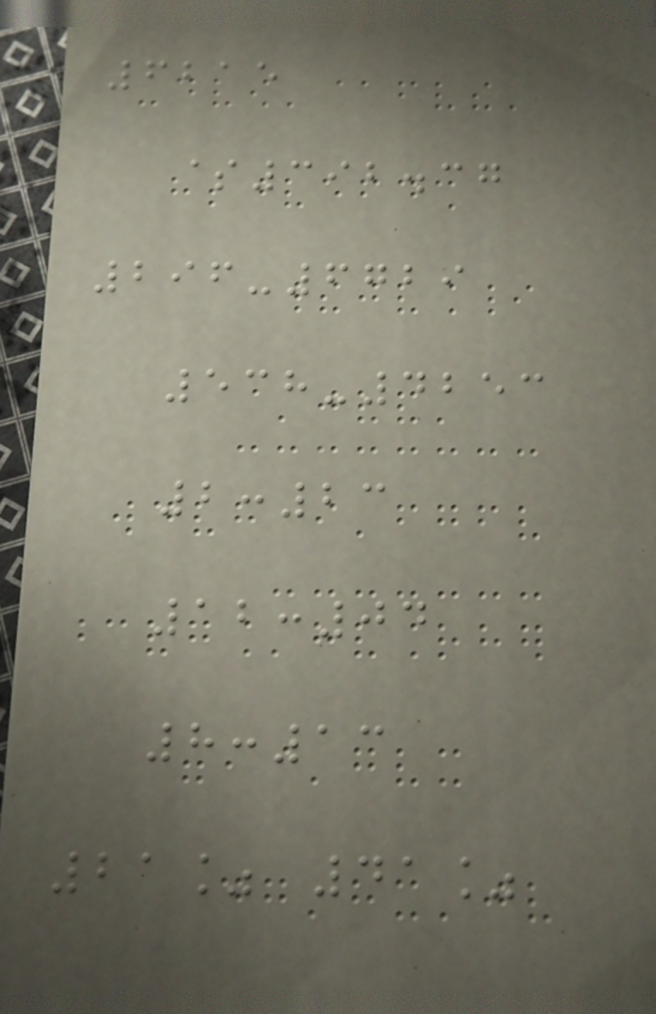6215
$392.37
296-6729
538-4253
2:23
12:04
8:13
21% 41%
